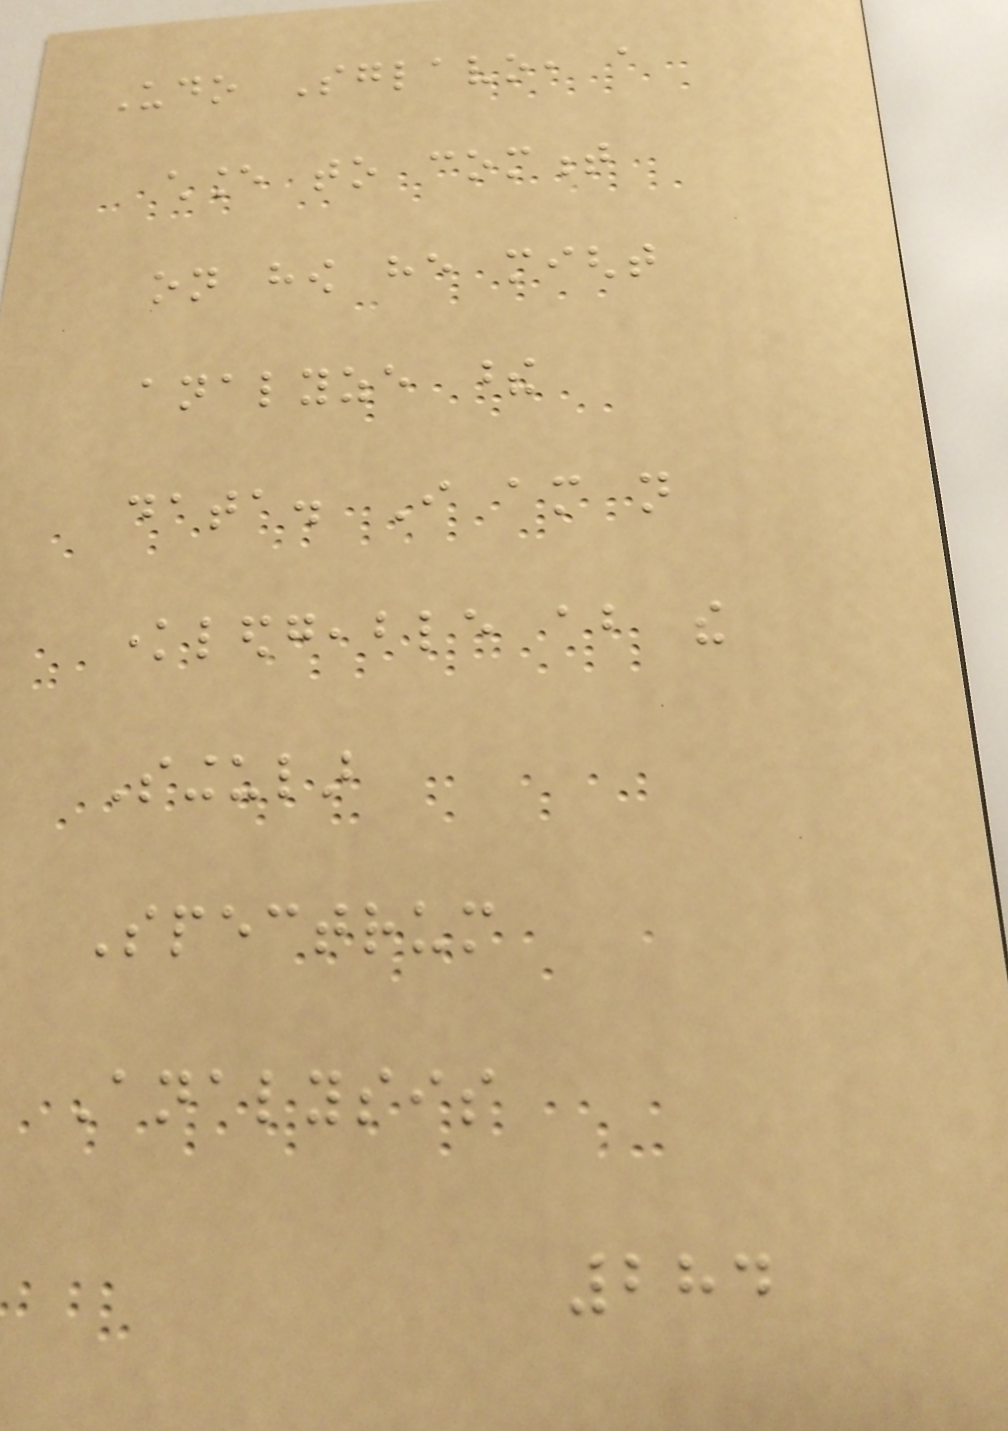Udo Sglavo, a
chance to comment
on how he might
analyze these
data. I am not
knowledgeable about the
Singular
Spectrum
Analysis
284
